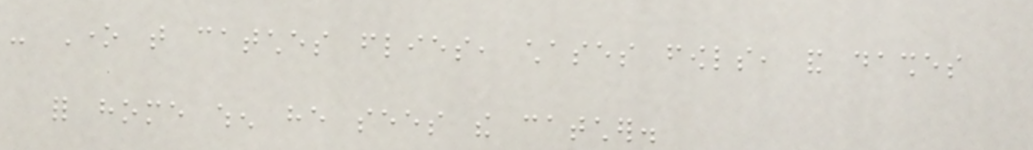- One that catches flies, chases fowls, and dashes
for home when he sees the catcher.
